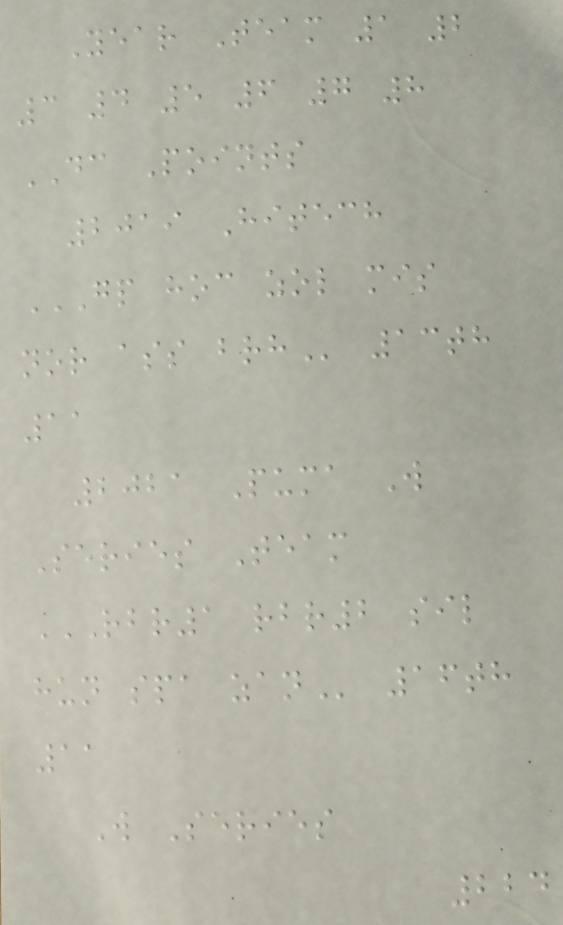Year Team 1 2
3 4 5 6 7 8
DC Points
2019 Hitech
GP HOC ZOL MIS
NOR ASS BRH 13th
11
2021 Puma W
Series Team
RBR1 RBR2 SIL
HUN SPA ZAN 16th
11
W Series
224
